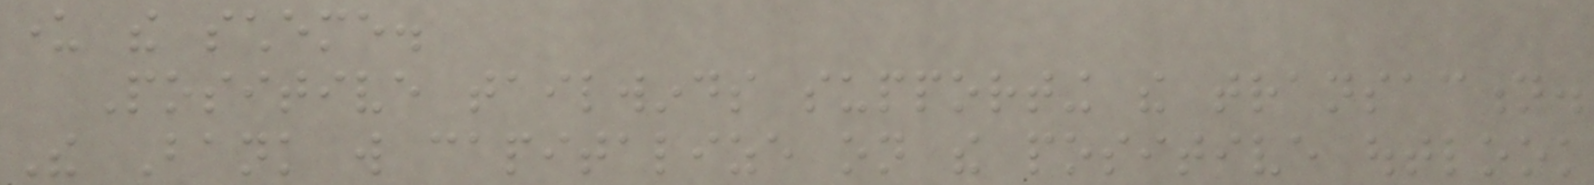under the scheme.
Positive tailwinds supporting the transaction.
The Bank will capitalize on the positive outlook
